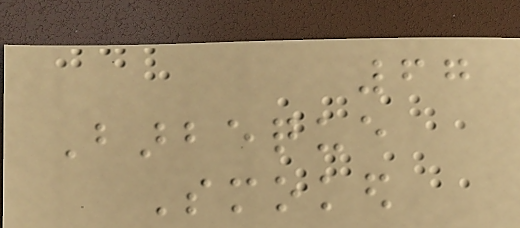67
Barbeque
Smoked
